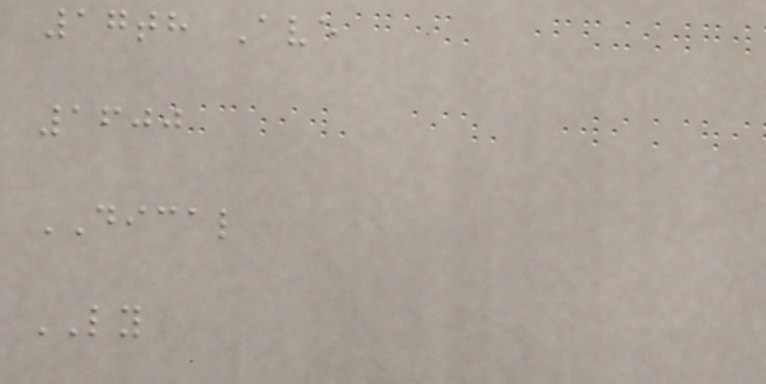17th Ave
1600
DICAL
LY
